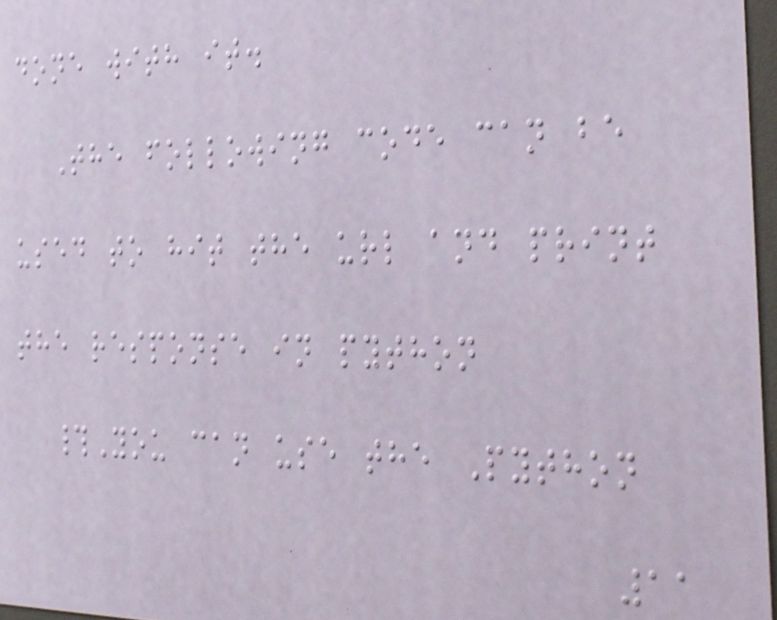done with it.
The following code can be
used to hit the url and print
the response in python
#You can use the Python
11
